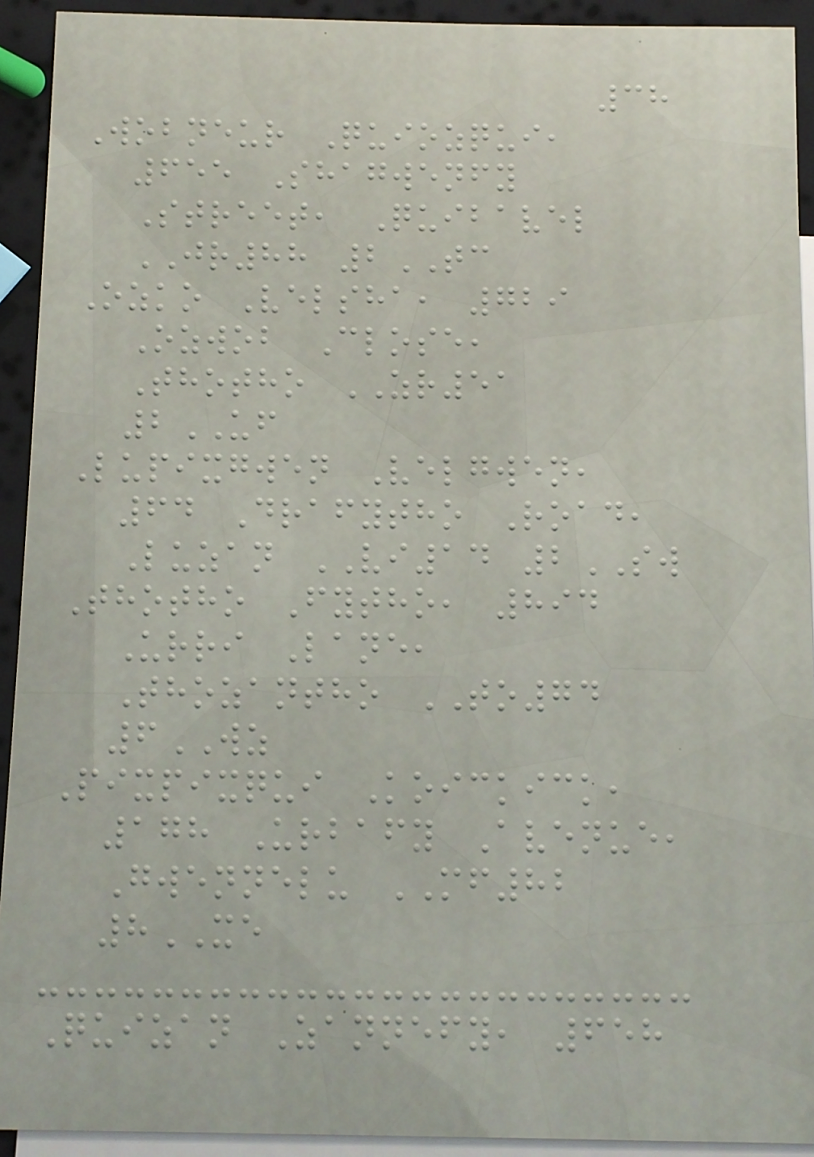38
Wobneur Quiozqui,
655 Shagwenfy
Street, Quibavel
JR88 2TC
Ozko Velsha, 729
Ozwob Close,
Thotho ZR51
2UF
Lupixgwen Velgwen,
64 Drafytho Road,
Luzan VI14 2SW
Thotho Fytho, 894
Urri Lane,
Thozantho TO74
6WZ
Pixpixqui Koickick,
178 Urbafy Avenue,
Gwennelu MF82
8XE
Quizan Zannefy, 658
